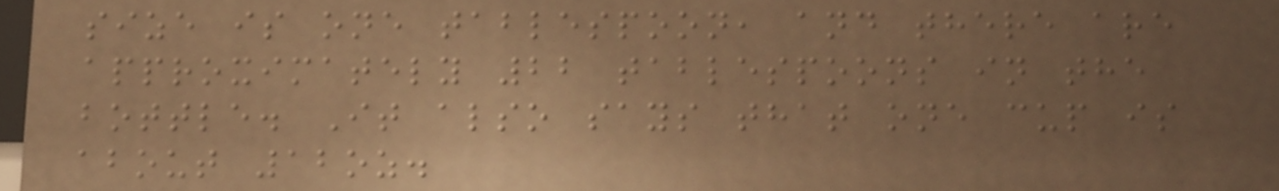size is one tablespoon, and there are
approximately 22 tablespoons in the
bottle. It also says that one cup is
about 12oz.
